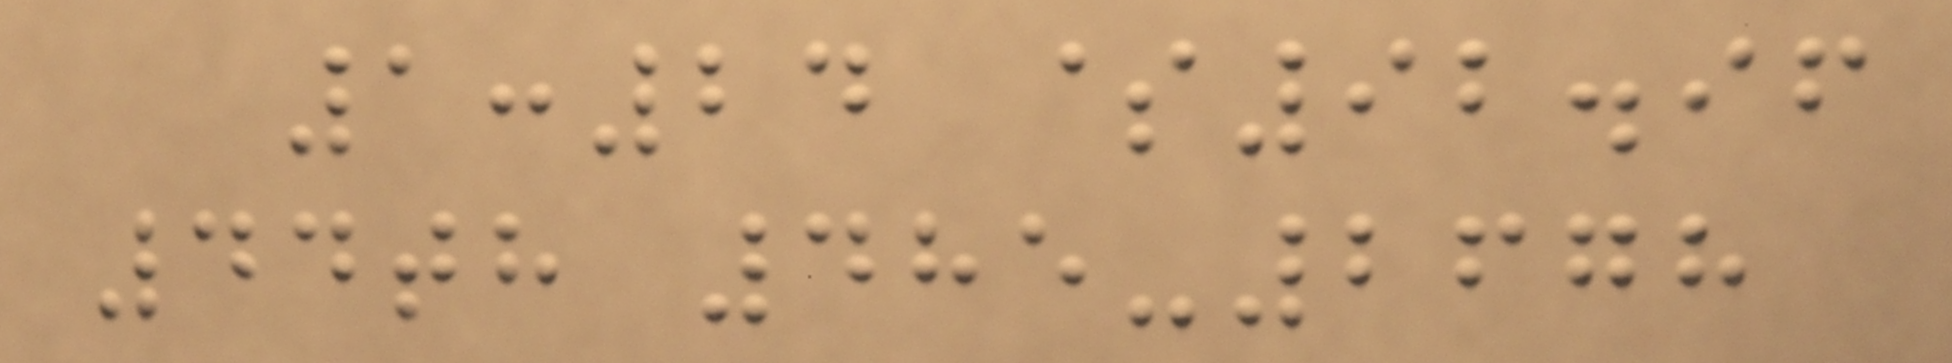1:24 $92.96
44th 485-2678
